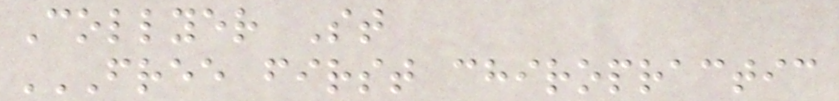Collyer St
FREE FIRST CHIROPRACTIC
